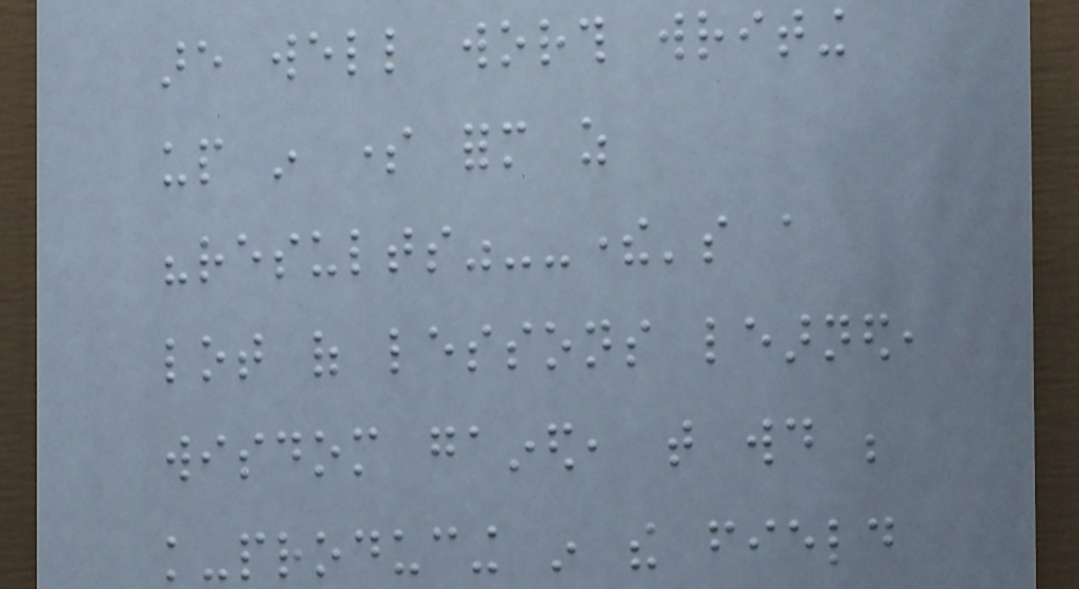are well worth writing
up in some form as
"results"--there's a
lot of lessons learned,
wisdom gained, that would be
knowledge-producing in the field
